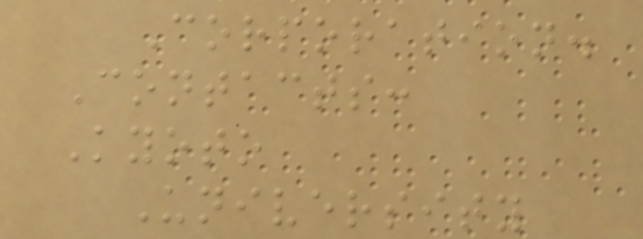Corporation.
Contacts:
Kyoto
University
